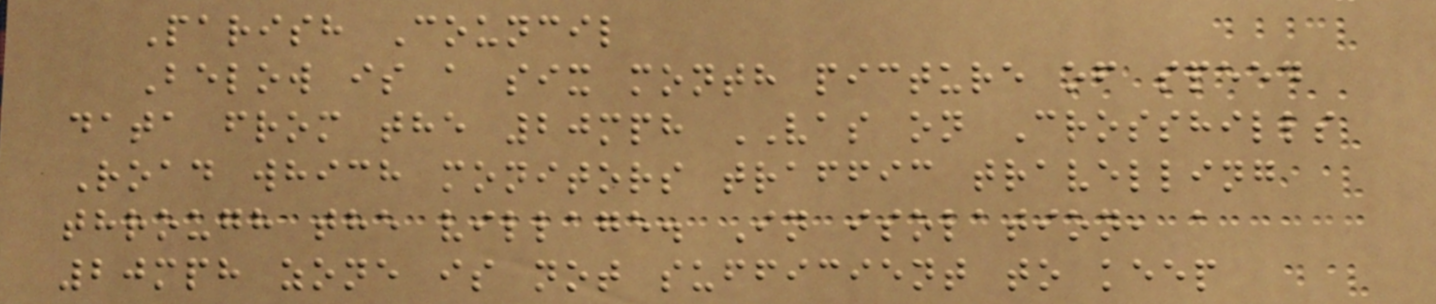Parish Council
Below is a six month picture of speed
data from the 20mph VAS on Crosshills
Road which monitors traffic travelling
through the village. In isolation, a
20mph zone is not sufficient to keep
